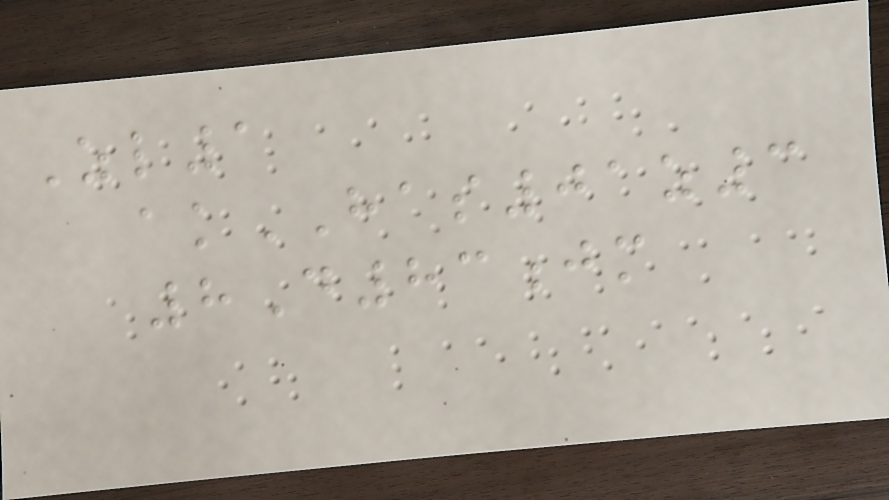Zl1
akHAS01z3
8D83jm
